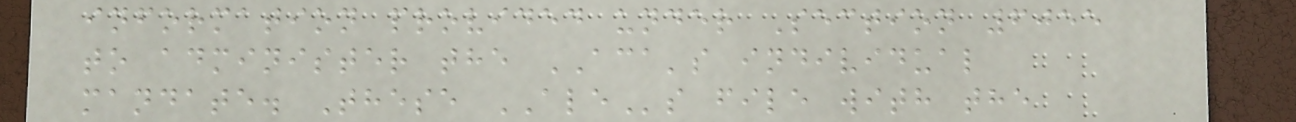information provided under Section 6055
to administer the ACA's individual
mandate. These ALEs file with the
